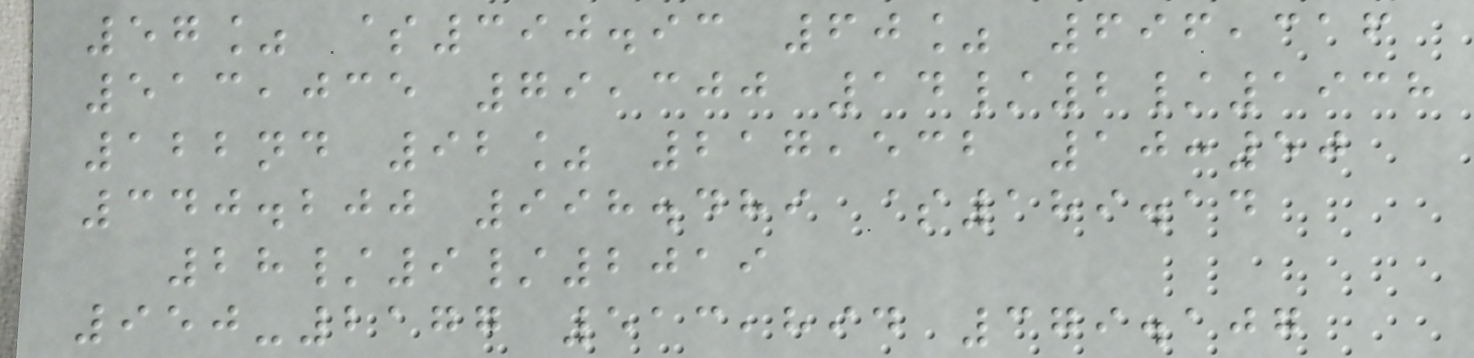57% $390.93 60% 696,316
513,035 79,300 14/2/1938
122nd 92% 217,532 10:50
340.200 998.489 $189.14
28/9/2019
950-2177 513,894 379.107
